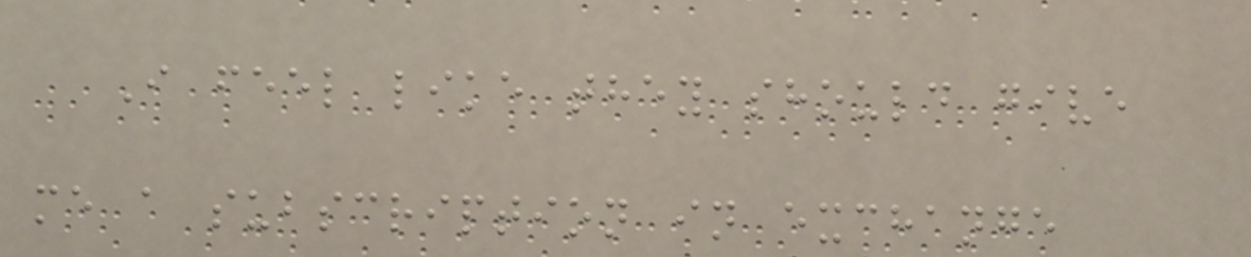I feel like they should give
me a subscription in exchange
